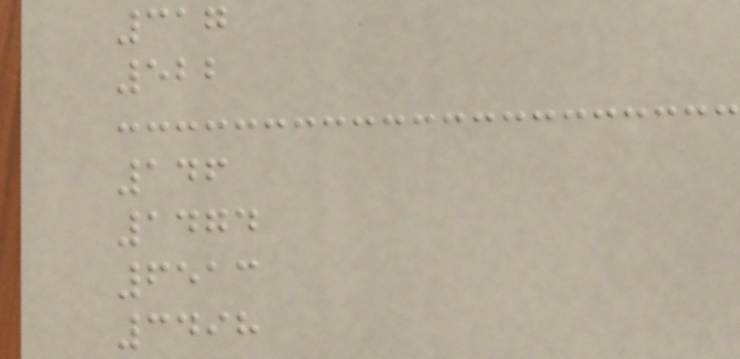317
522
146
1474
6513
3498
